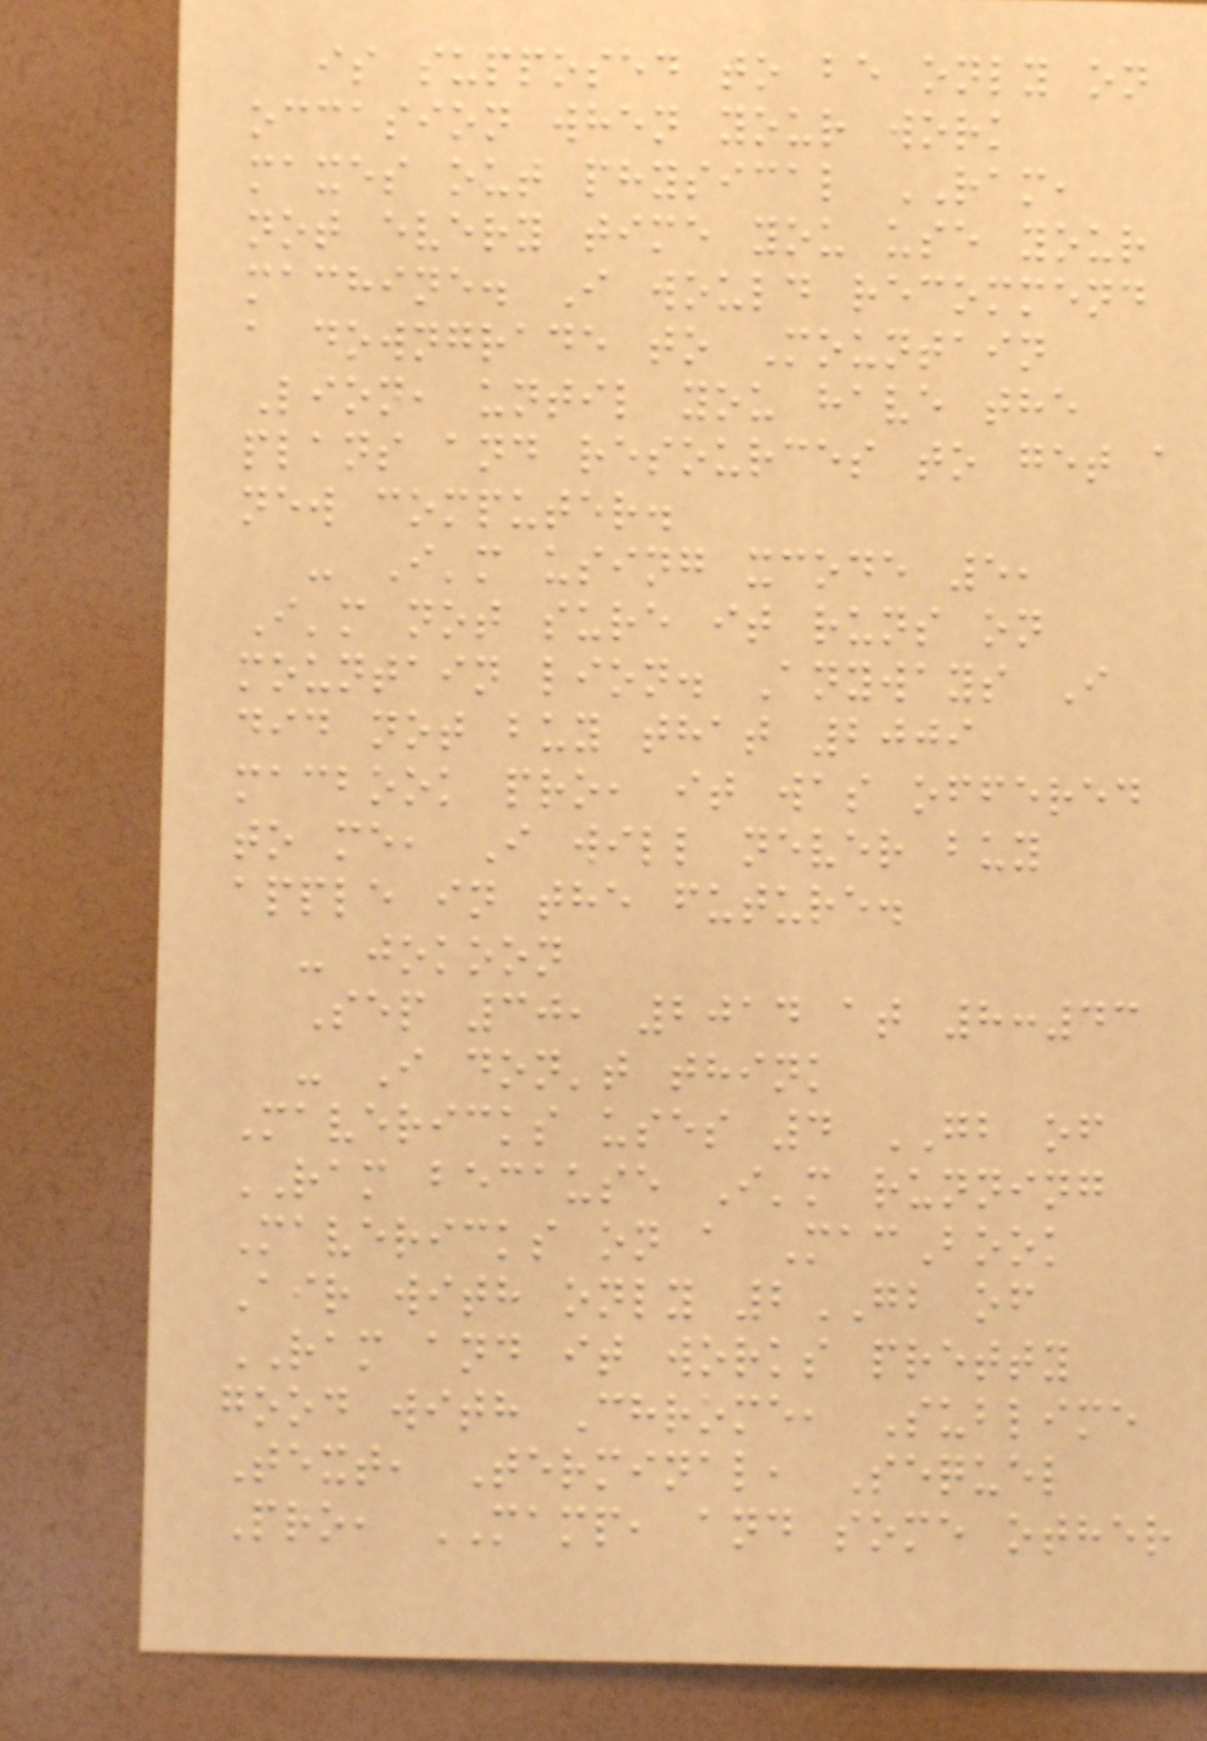is supposed to be only on
occasion when your work
maxes out physical RAM,
not every time you use your
machine. I would recommend
a downgrade to Mountain
Lion, until you have the
plans and resources to get a
new computer.
- I'm using xcode 5,
I'm not sure it runs on
mountain lion. Anyways I
did not buy that 2009
macbook pro, it was offered
to me, I will never buy
apple in the future.
- jokoon
Sep 30, 2014 at 8:43
- I don't think
Mavericks uses 4 GB of
RAM because I'm running
Mavericks on a MacBook
Air with only 2GB of
RAM and it works pretty
good with Chrome, Sublime
Text, Terminal, Sequel
Pro, MAMP, and some other
